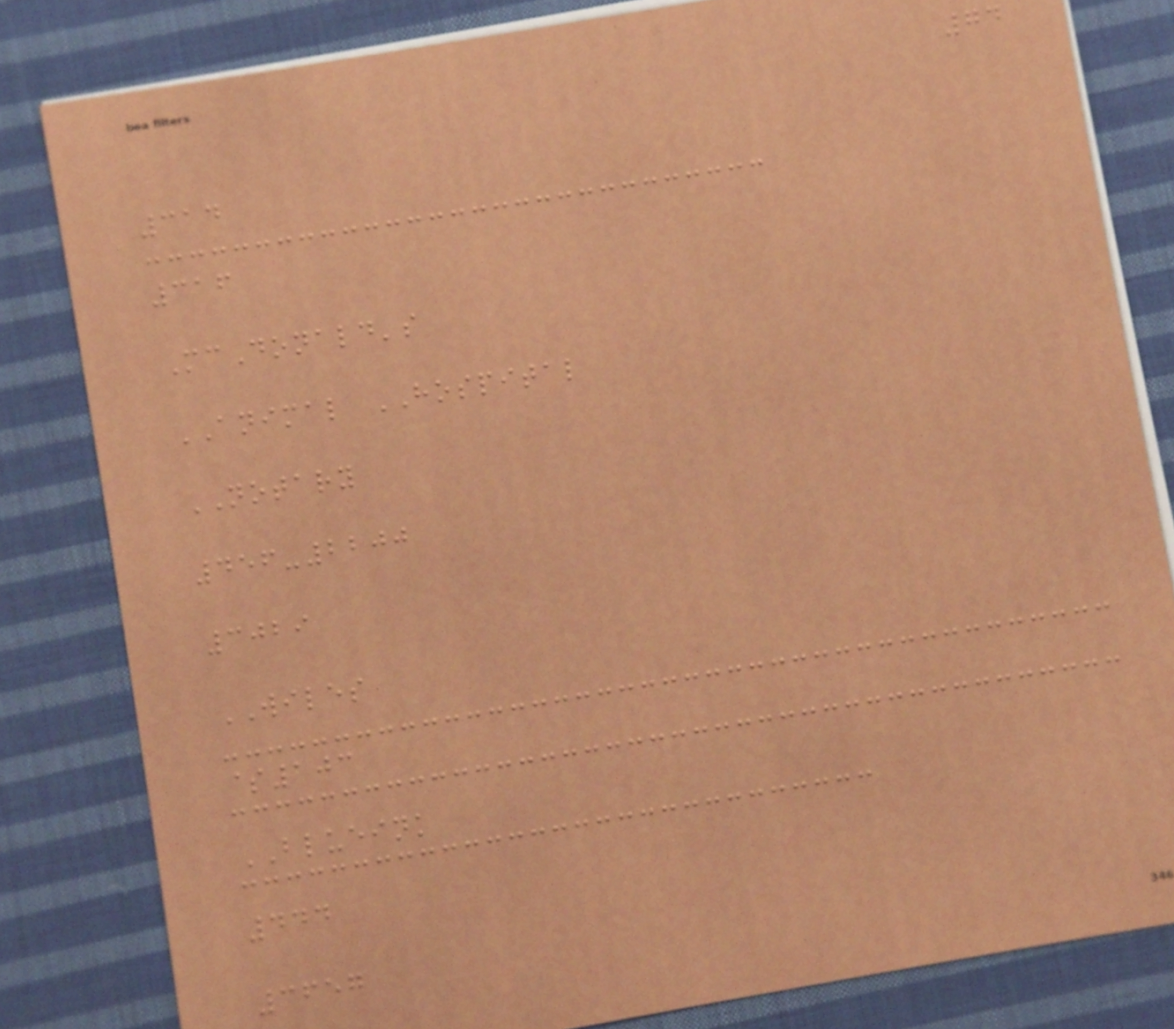74
314
316
McDonald's
ANIMAL HOSPITAL
NOTARY
456-2200
3029
WILES
$103
BLUEINK
444
3657
